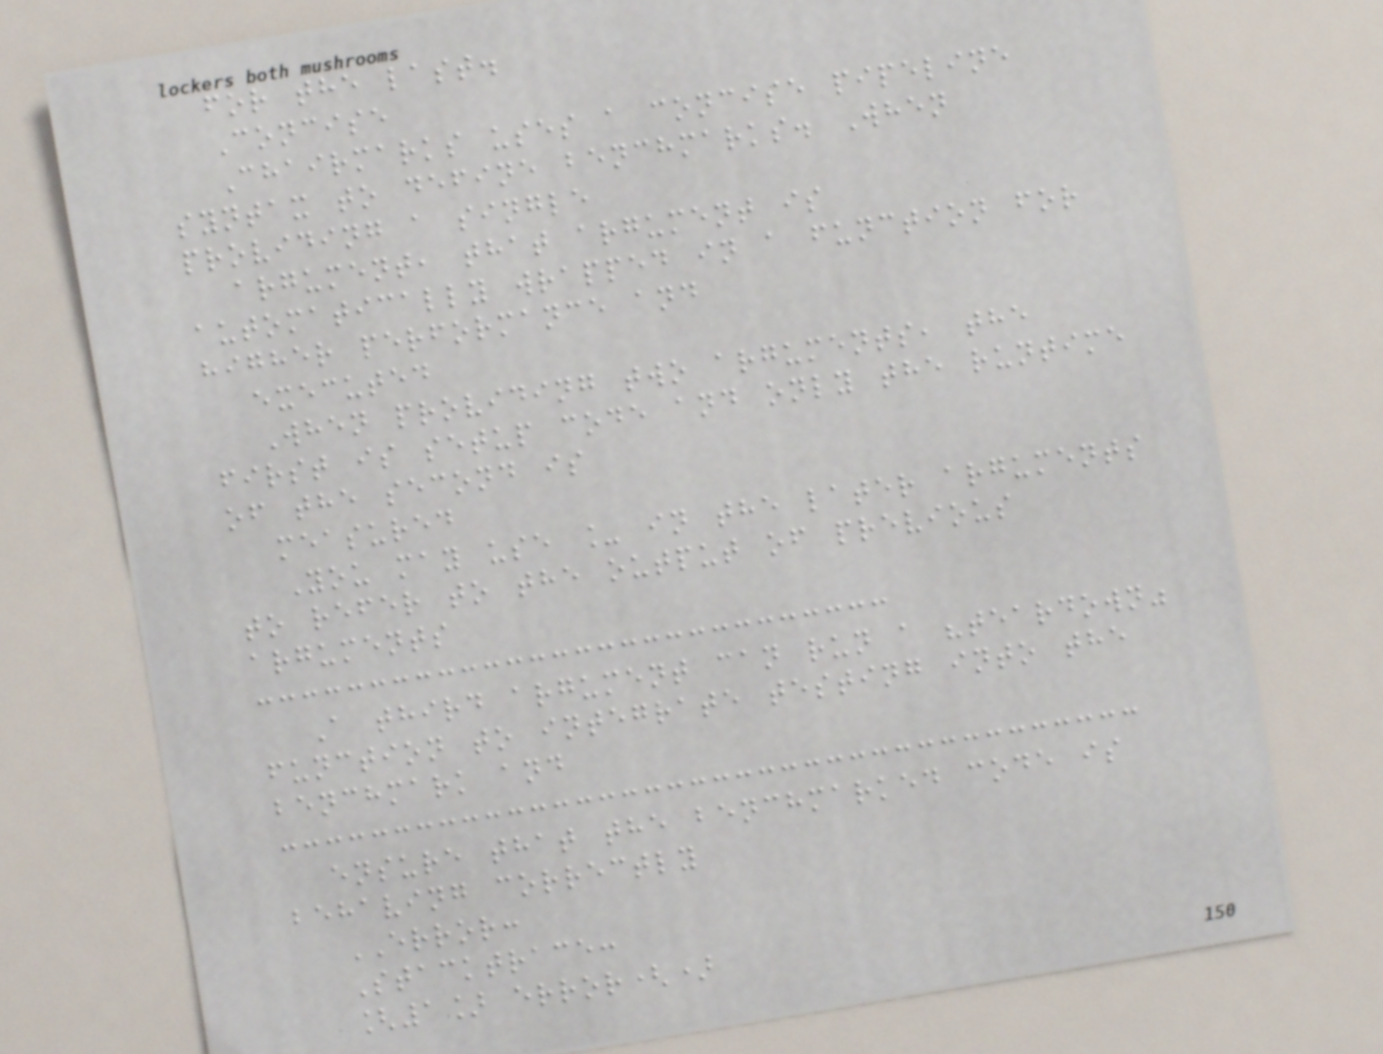for the last.
Concise
Chairmarks uses a concise pipeline
syntax to define benchmarks. When
providing a single
argument, that argument is
automatically wrapped in a function for
higher performance and
executed
When providing two arguments, the
first is setup code and only the runtime
of the second is
measured
You may use _ in the later arguments
to refer to the output of previous
arguments
A third argument can run a "teardown"
function to integrate testing into the
benchmark and
ensure that the benchmarked code is
behaving correctly
ERROR:
Stacktrace:
[1] error()
